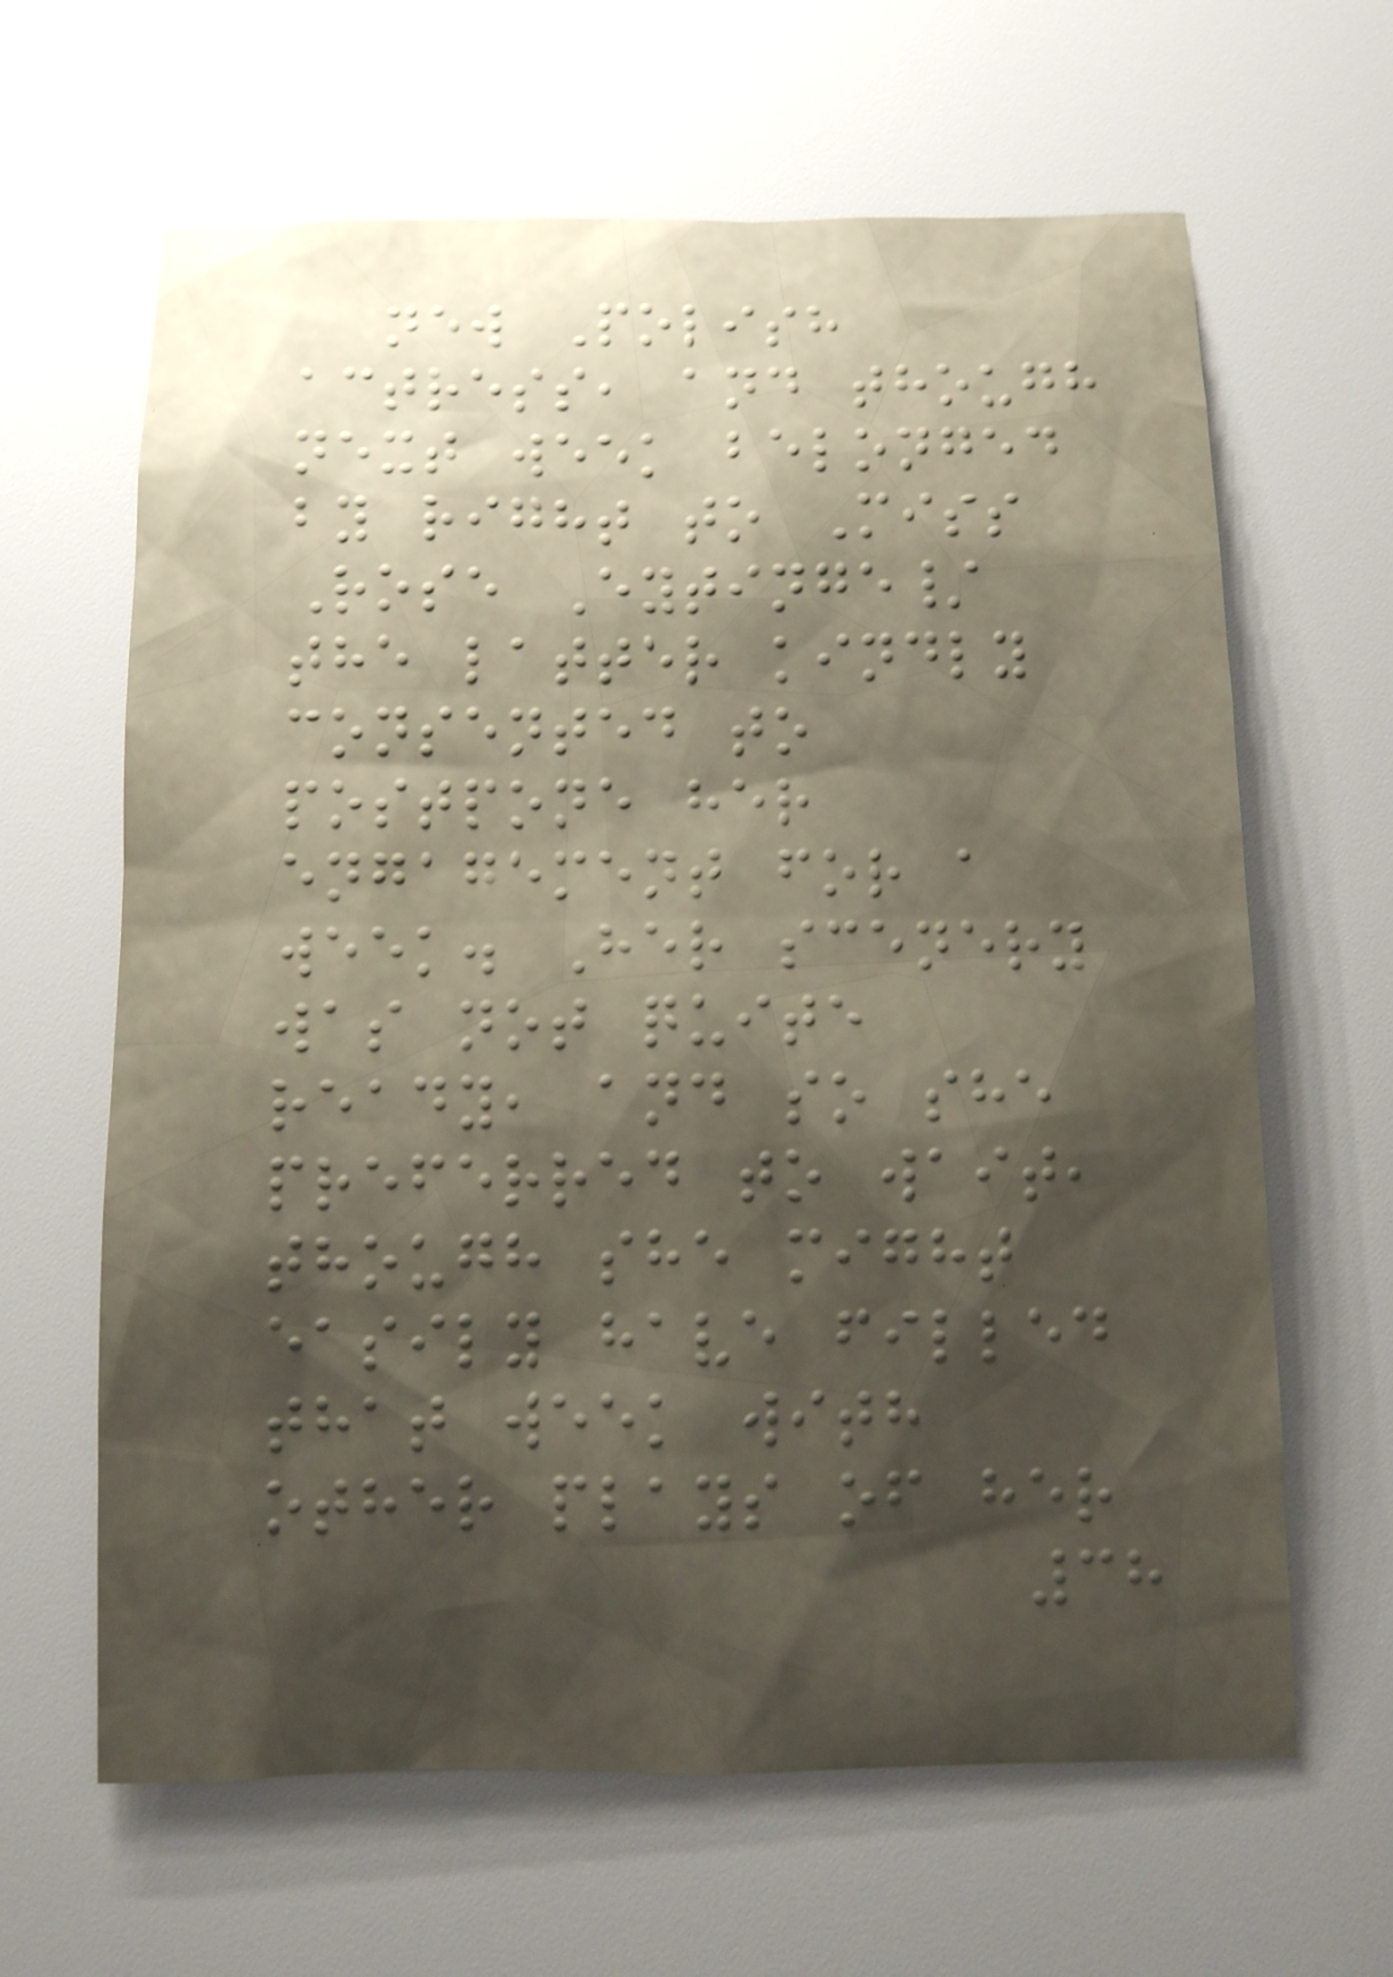new Polish
actress, and though
next week belonged
by right to Miss
Rose Eytinge/
the latter kindly
consented to
postpone her
engagement for a
week. Her scenery
was not quite
ready, and so she
preferred to wait,
though she might
easily have filled
that week with
other plays of her
38
